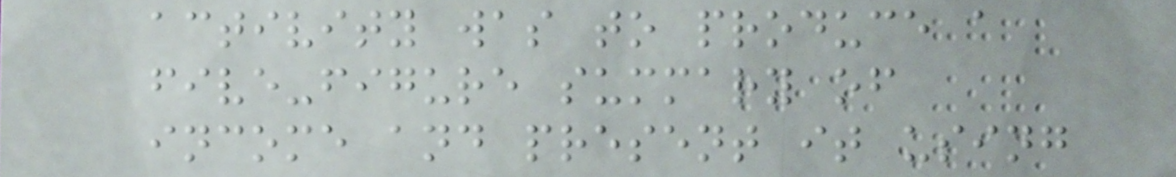activity was to produce a
five-figure summary of
income and present it using
